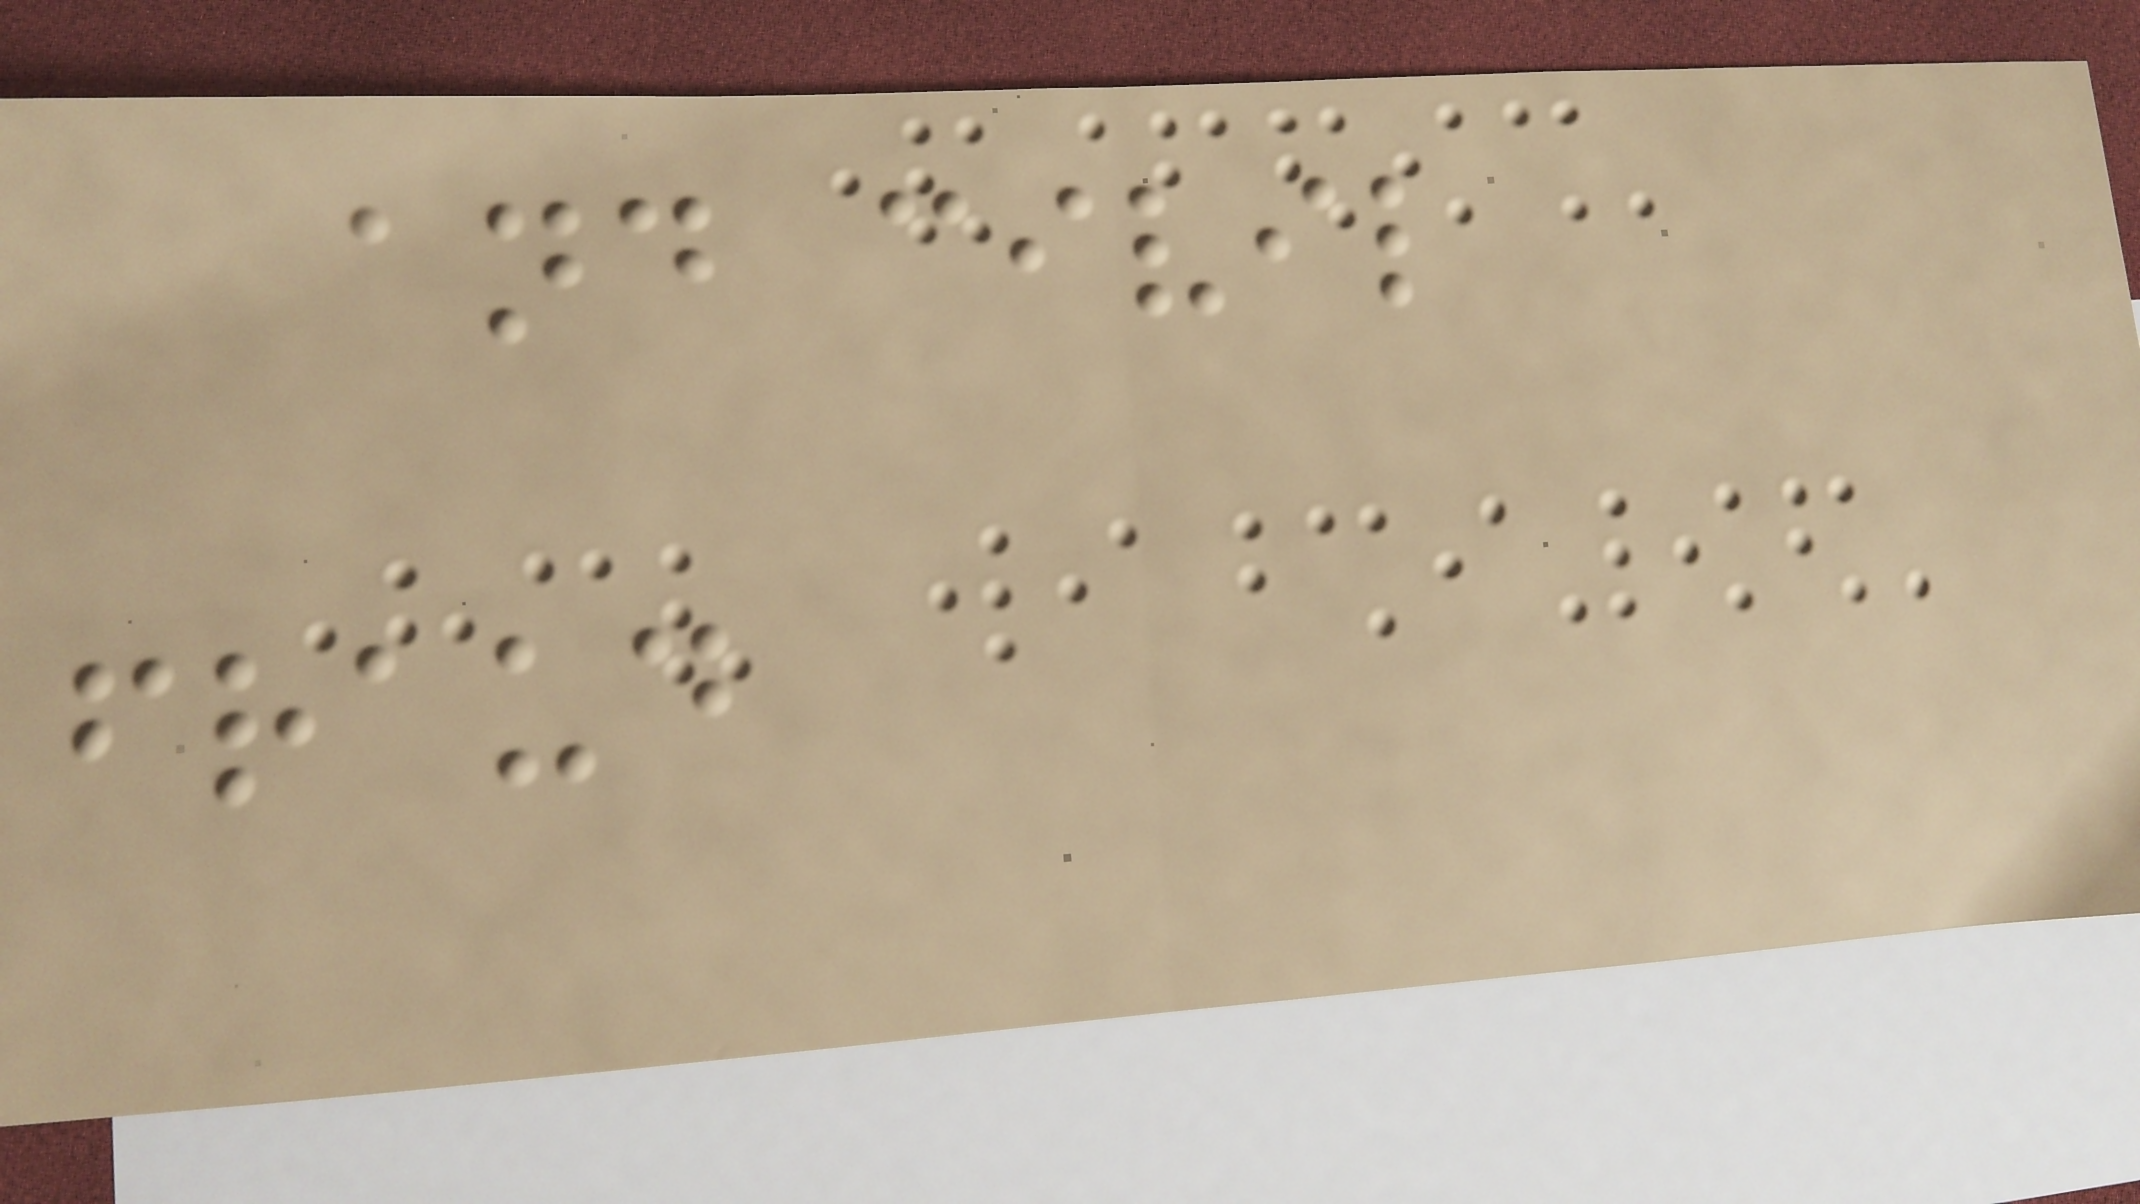and civil
fraud
